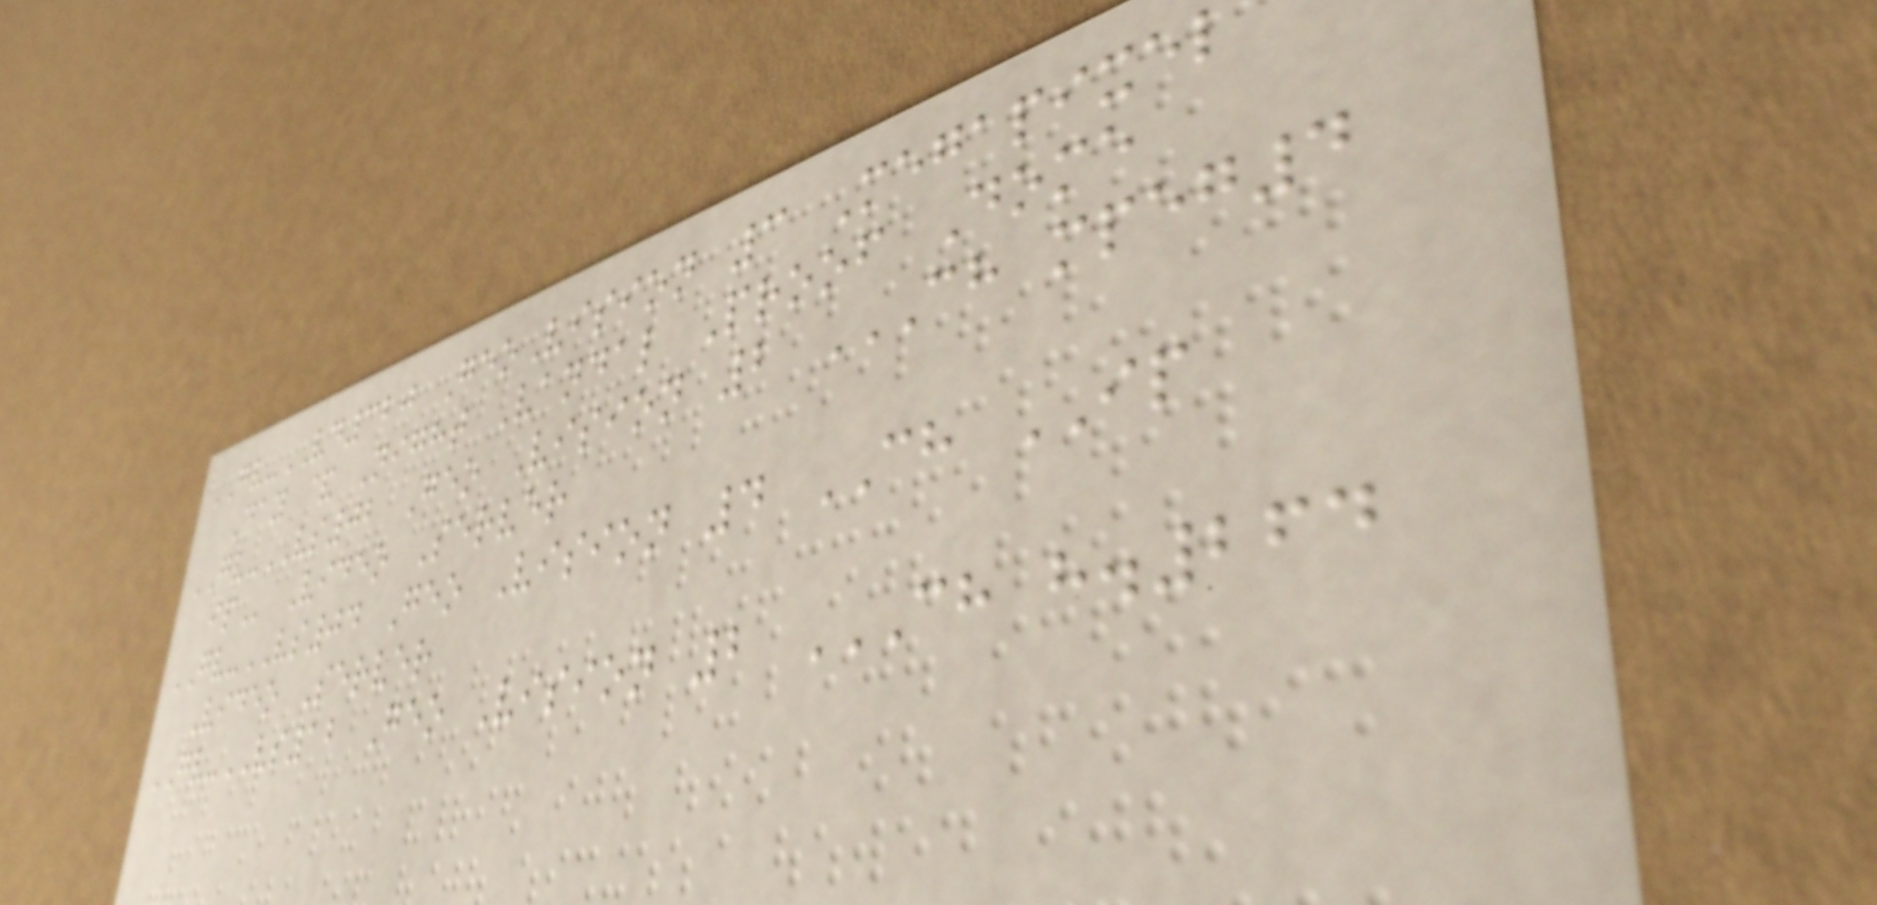GV-VD320 GeoVision 3 Megapixel
Day & Night Vandal Proof Dome
GV-VS02 Geo Vision 2 CH MPEG4
IP Video Server
GV-VS04 Geo Vision 4 CH IP
Video Server
GV-VS12 Geo Vision 2 CH H.264
